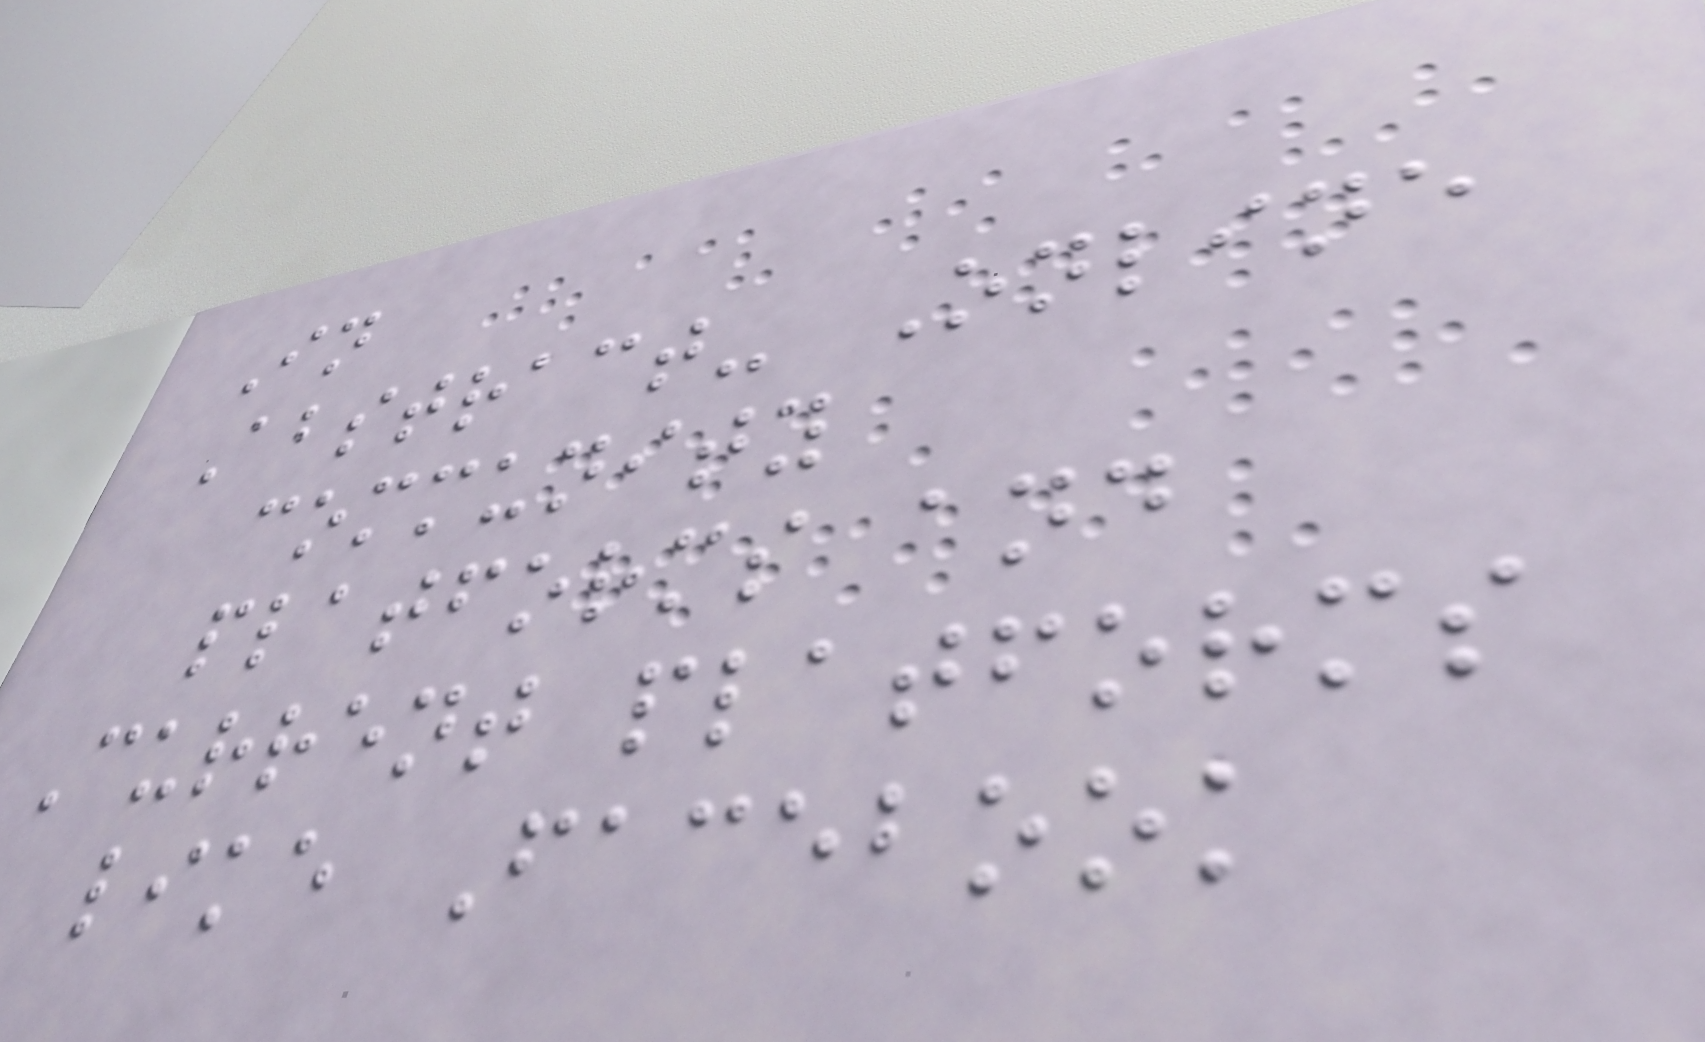In
Abstract- Online
community
platforms and
Current platforms
like Facebook
